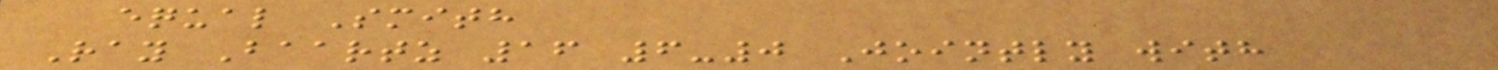equal Smith
Ray Baartz 16 6-0 Jointly with
